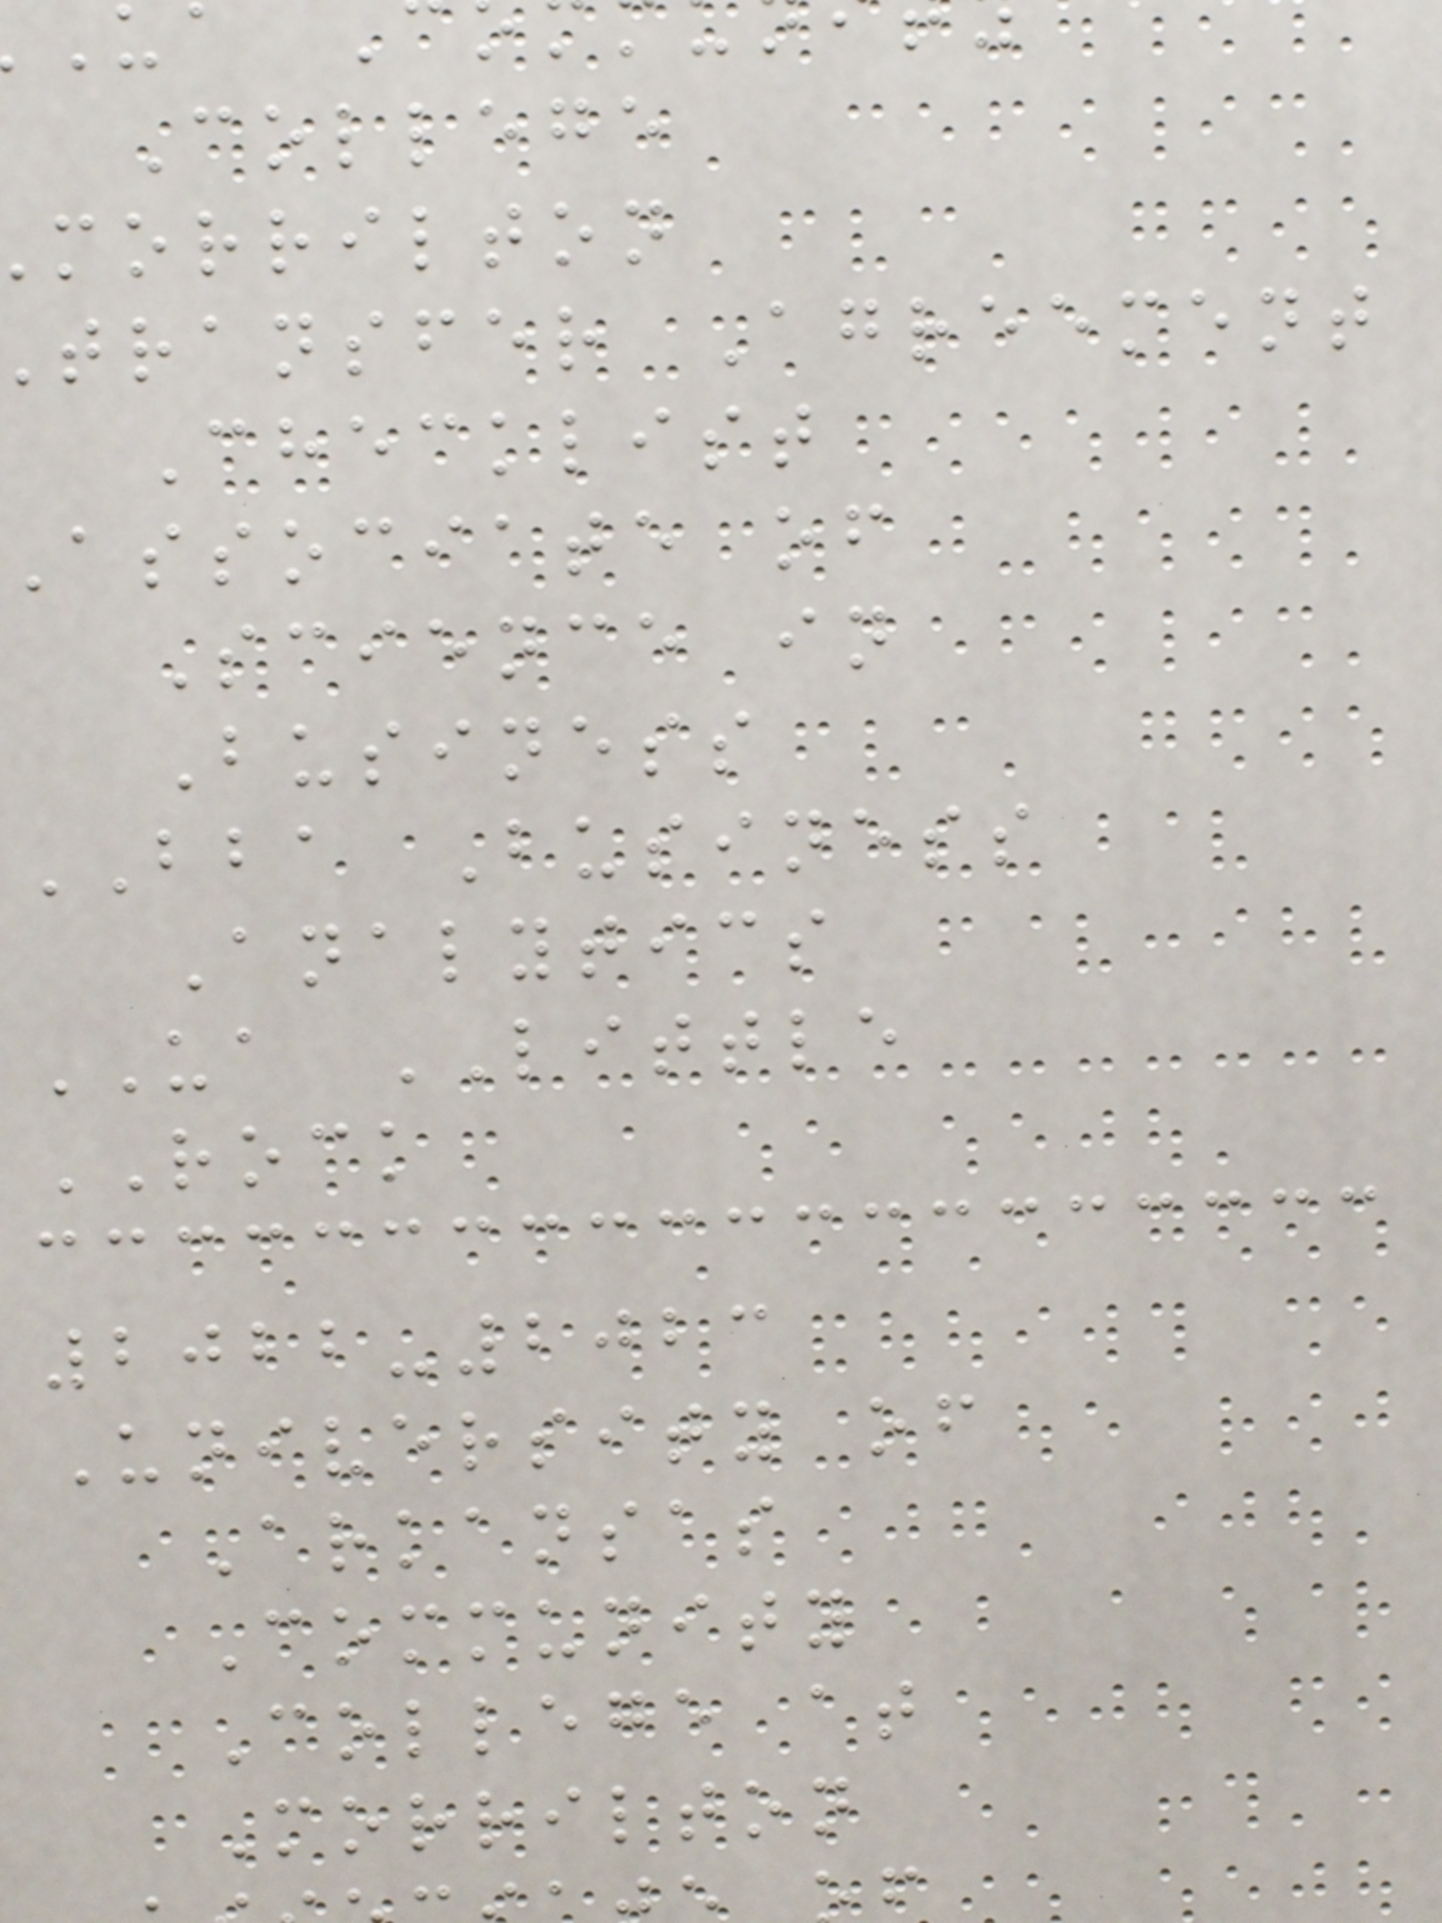College
morrilton
transfer Agreement
Checklist
associate of
Science in
Business
BBA Business
Analytics
UA LITTLE
ROCK
2022-2023
University of
Arkansas
Community
College at
Morrilton
